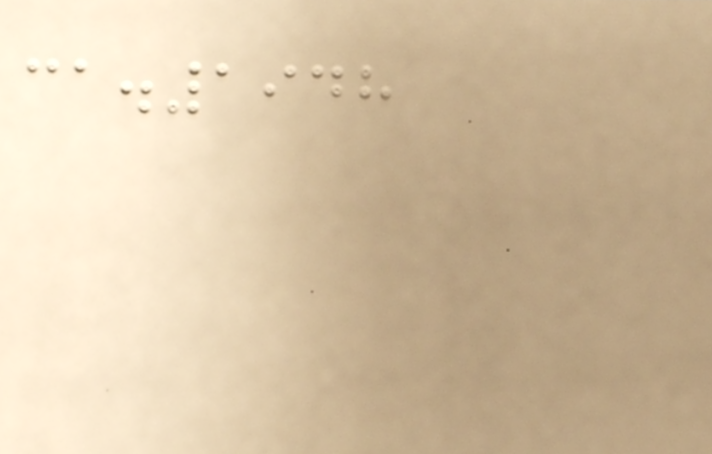ca.1948
